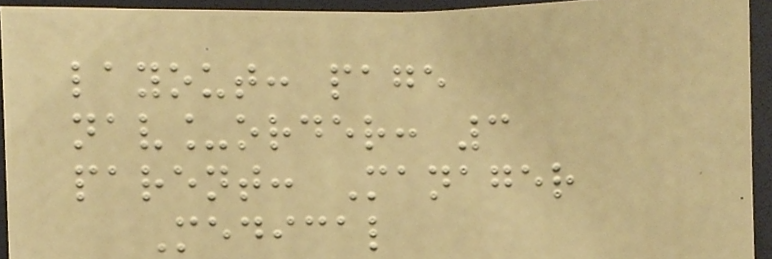layout: page
nav_order: 3
parent: Manager
Medical
